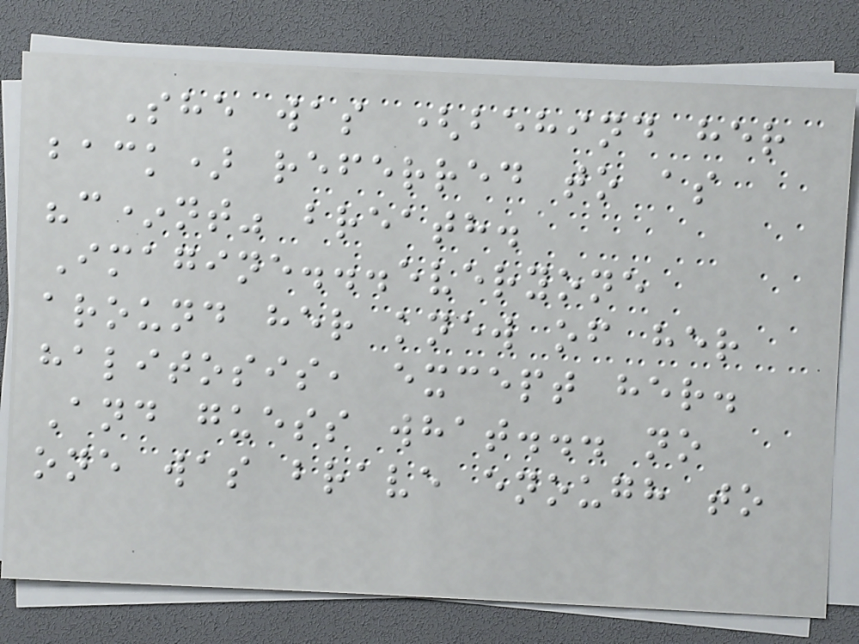She was (behind her
back) referred to as
"c*nt" breath.
Imagine...everyone
around her knew of her
halitosis, except her.
And guess what... no
one was brave enough to
